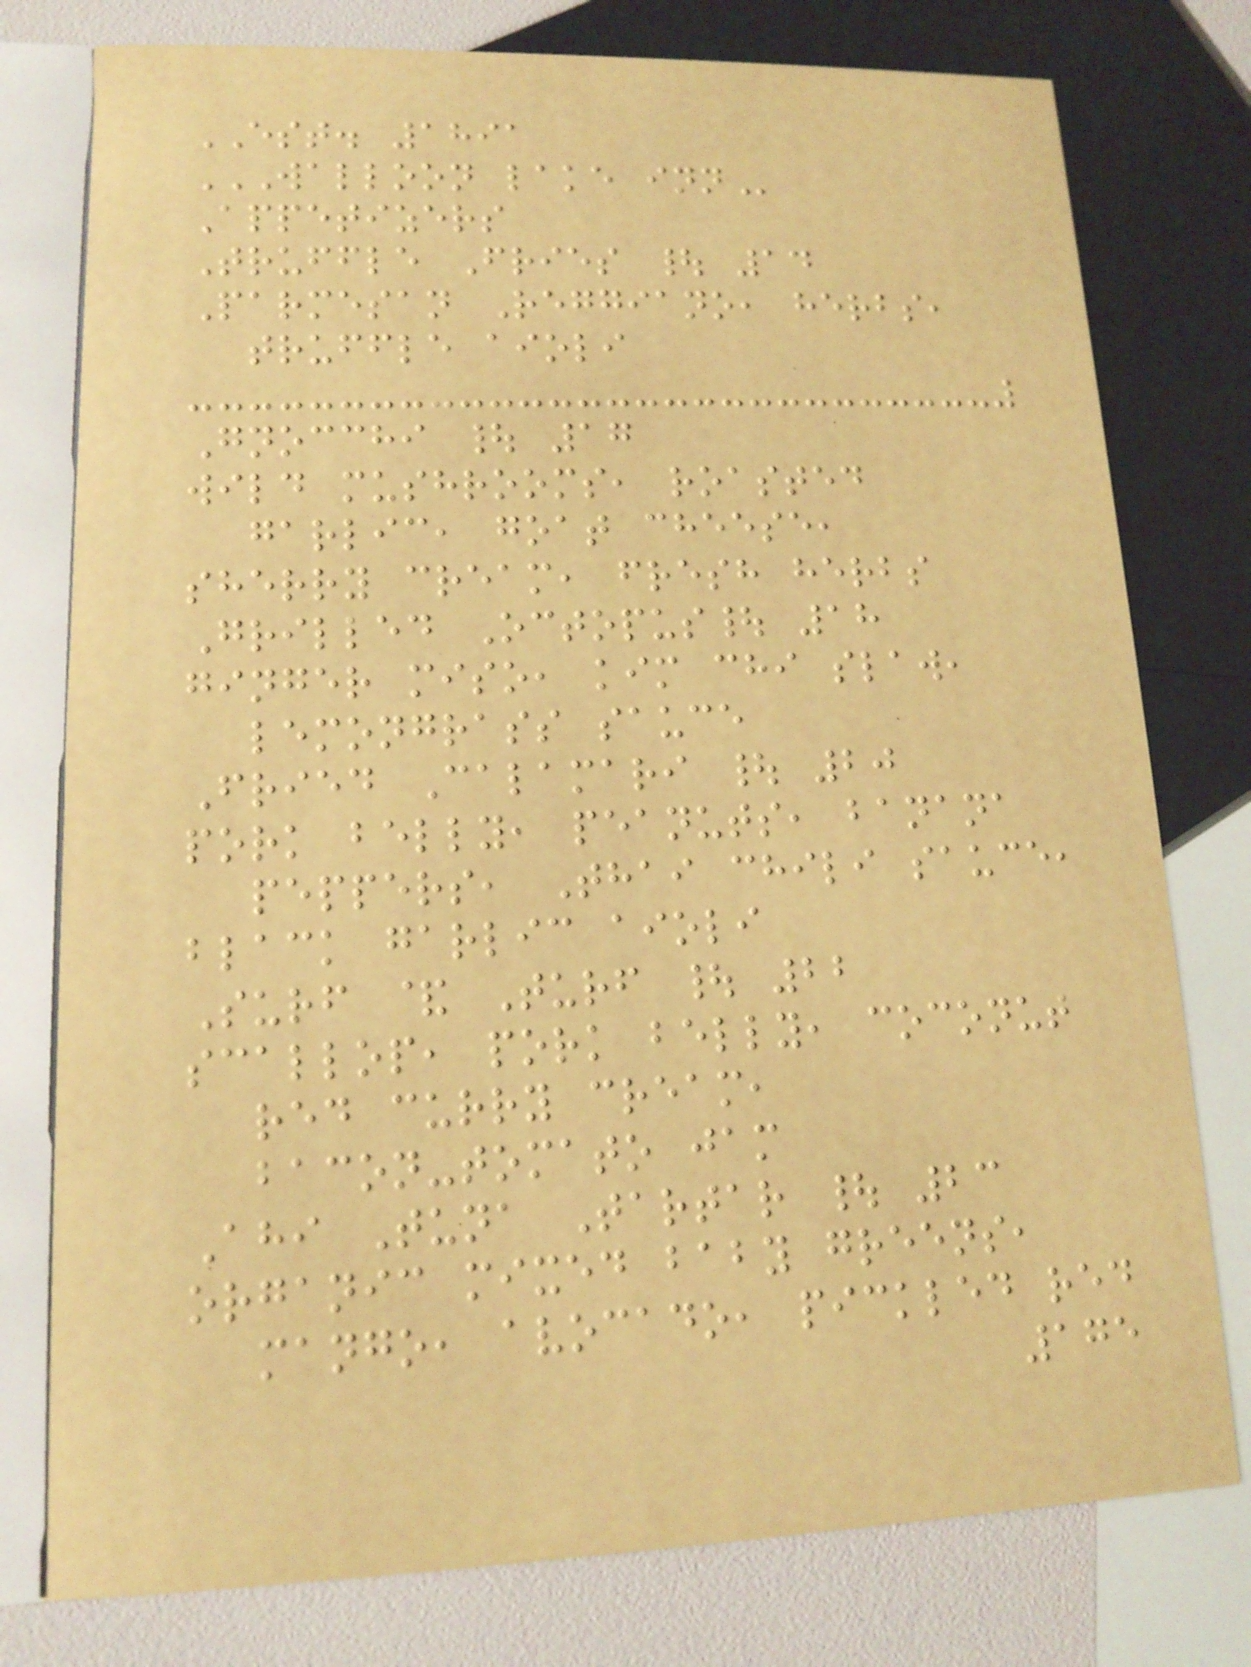EST. 1891
WALLOON LAKE INN
Appetizers
Truffle Fries | 14
Parmesan Reggiano, herbs,
truffle aioli
Gnocchi | 17
wild mushrooms, roasted
garlic, goat cheese,
sherry cream, fresh herbs
Grilled Octopus| 18
ginger miso, kim chi slaw,
lemongrass sauce
Fried Calamari | 20
pork belly, peanuts, banana
peppers, Thai chili sauce,
black garlic aioli
Surf & Turf | 22
scallop, pork belly, coconut
red curry cream,
bacon-tomato jam
Ahi Tuna Tartar | 23
organic mixed baby greens,
mango, avocado, pickled red
175
